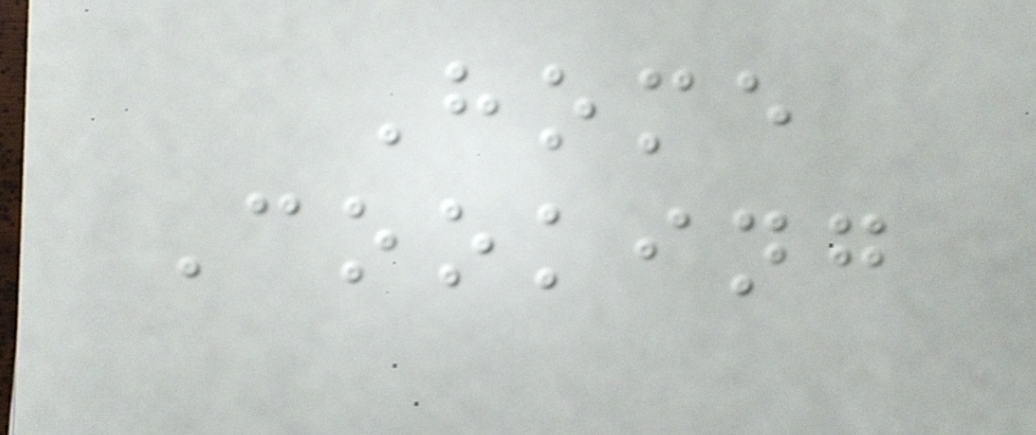Home
Cooking
